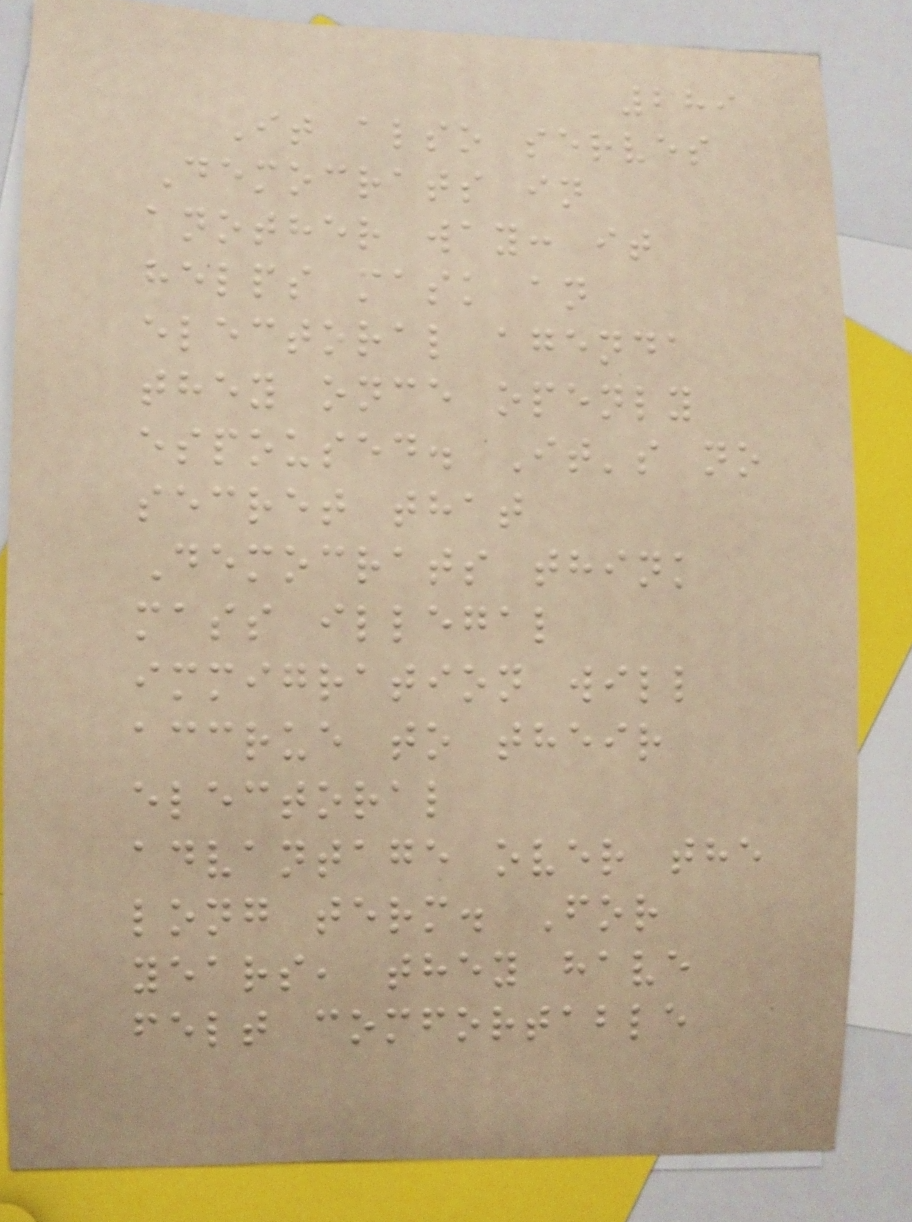289
It also serves
Democrats in
another way: it
helps mask an
electoral agenda
they once openly
espoused. It's no
secret that
Democrats think
mass illegal
immigration will
accrue to their
electoral
advantage over the
long term. For
years, they have
felt comfortable
